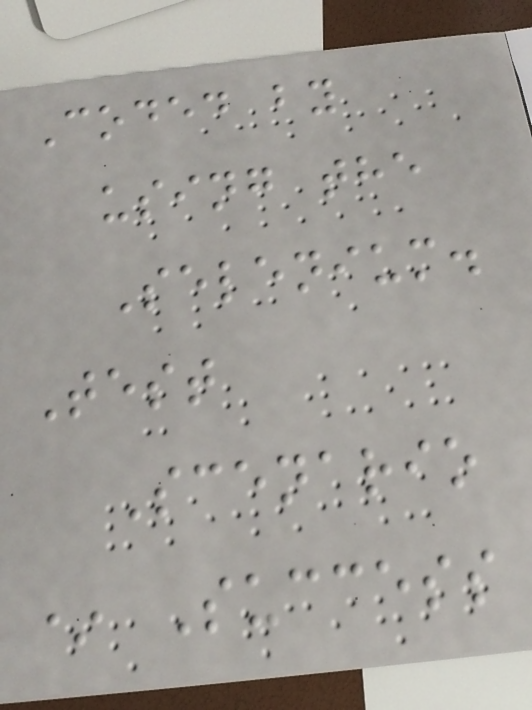Coded by
using the
Selenium.
Test
Scenario
* Success
